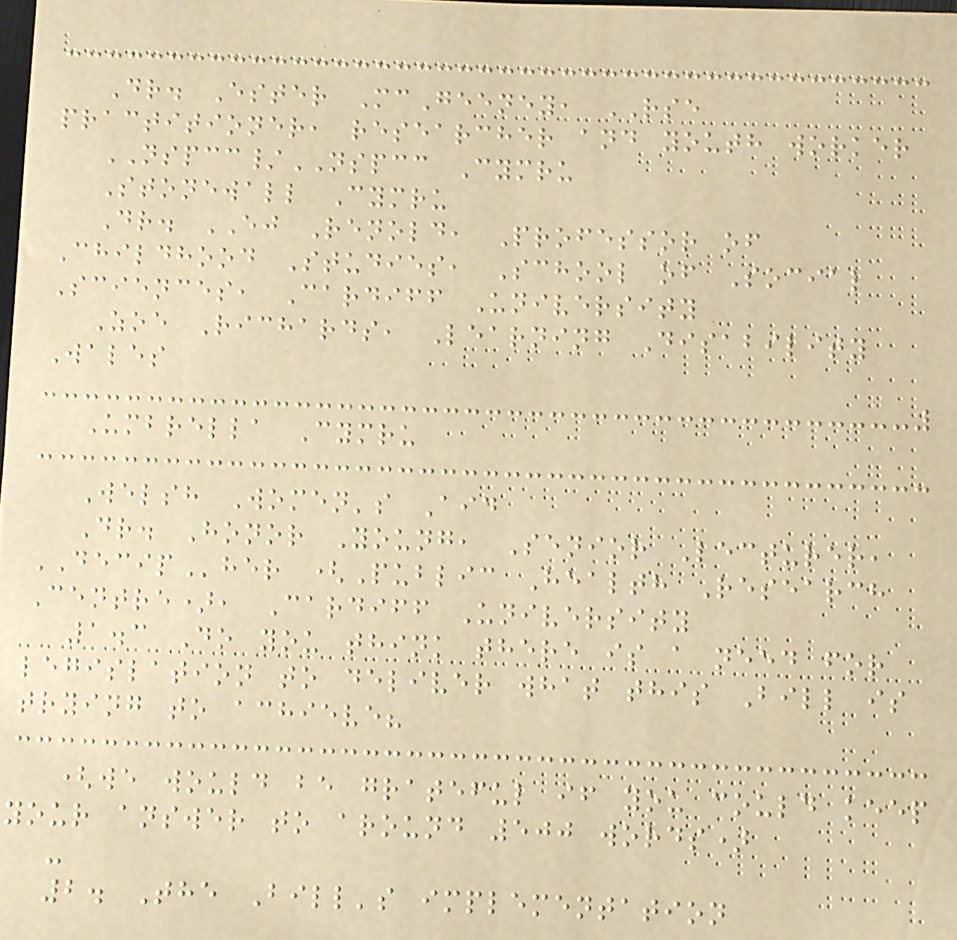Dr. Ester McGeeney, RSE
practitioner, researcher and youth worker
NSPCC/NSPCC Cymru
Stonewall Cymru
Dr. EJ Renold, Professor of
Childhood Studies, School of Social
Sciences, Cardiff University
Zoe Richards, Learning Disability
Wales
Umbrella Cymru
Welsh Women's Aid
Dr. Honor Young, Senior Lecturer,
DECIPher (Public Health Research
Centre), Cardiff University
1.3 Do you think there is a need for
legislation to deliver what this Bill is
trying to achieve?
(we would be grateful if you could keep
your answer to around 500 words)
-
2. The Bill's implementation
